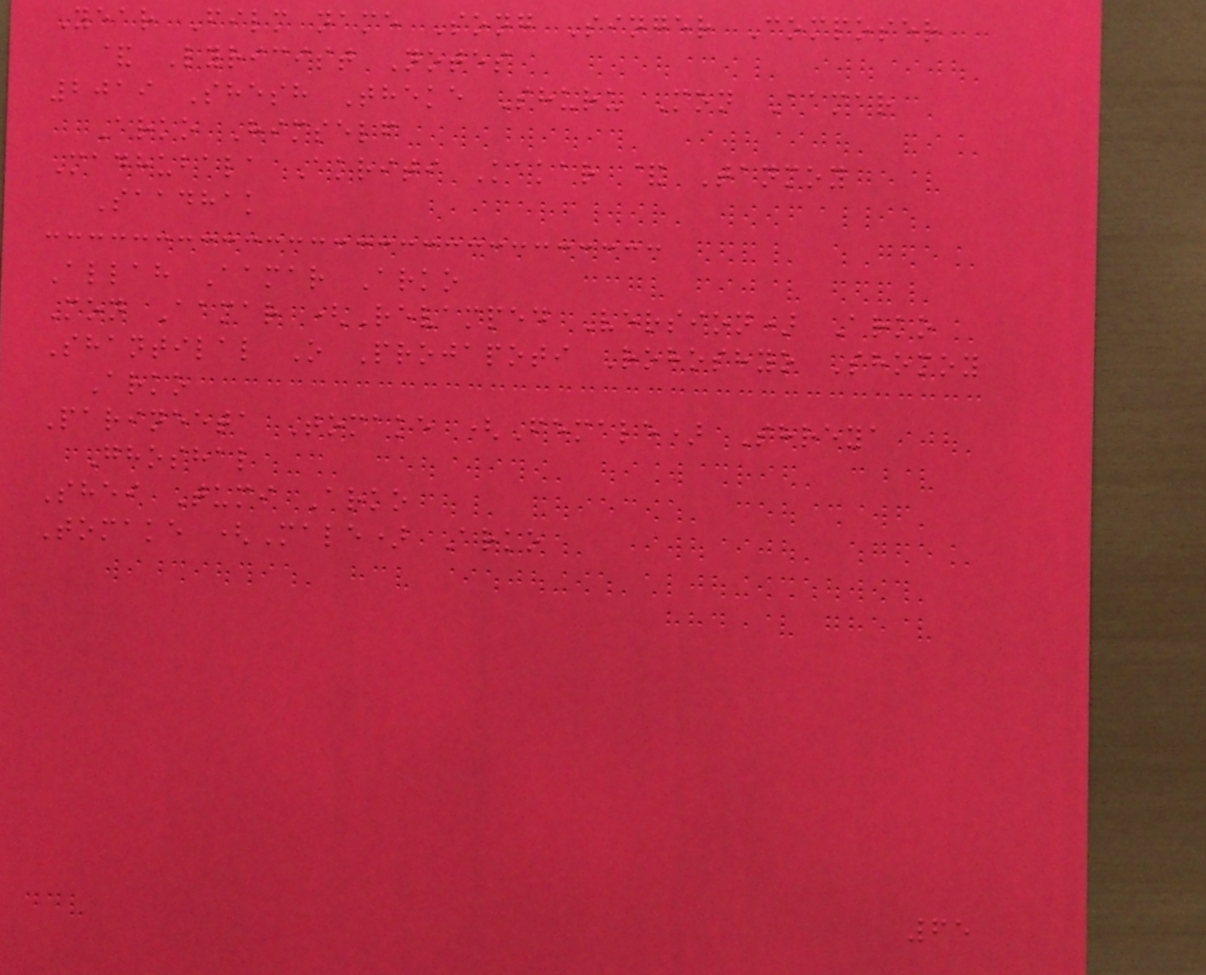Year Film name Song Singer Composer
& Lyricist Notes
2019 Shesh Theke Shuru Mon Aamar
Arko Himself
Madhubala Akriti Kakar & Tanmoy
Saadhak
Allah Aamar Arko
Mon Aamar (Revamped Version) Arko
Shantilal O Projapoti Rohoshyo Shomoy
Arko
Parineeta Tomake (Female) Shreya
Ghoshal
Shei Tumi Arko
Tomake (Male) Arko
65
